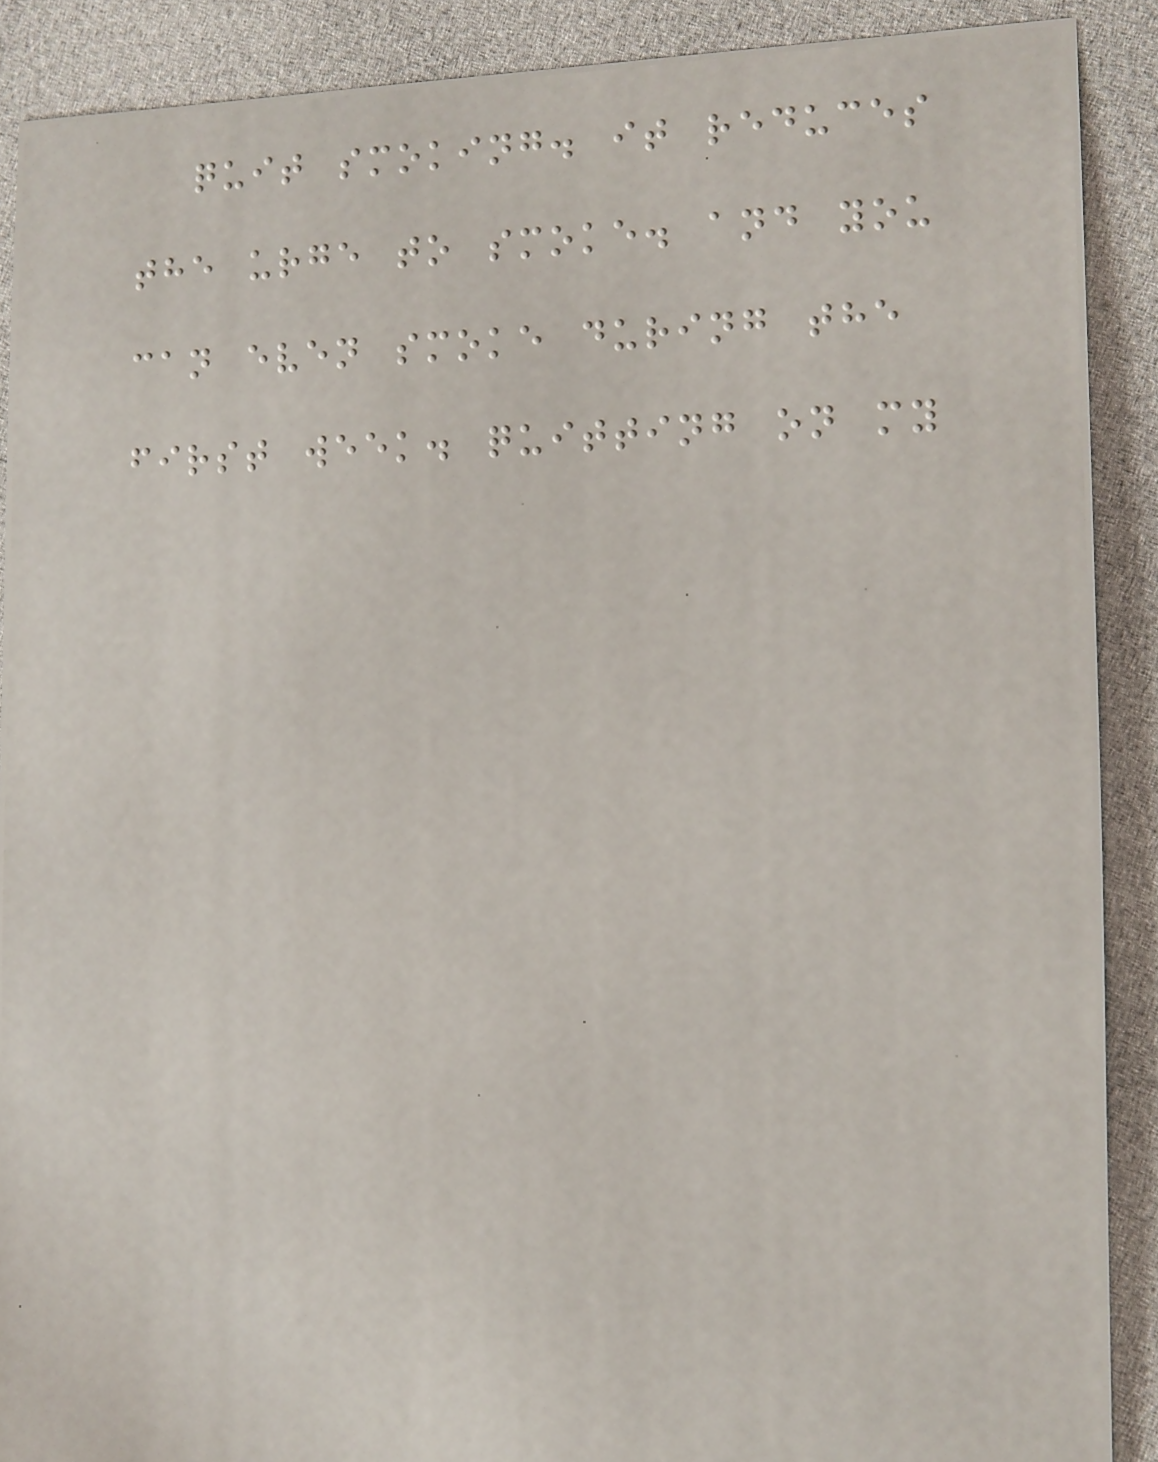quit smoking. it reduces
the urge to smoke. and you
can even smoke during the
first week. quitting on my
